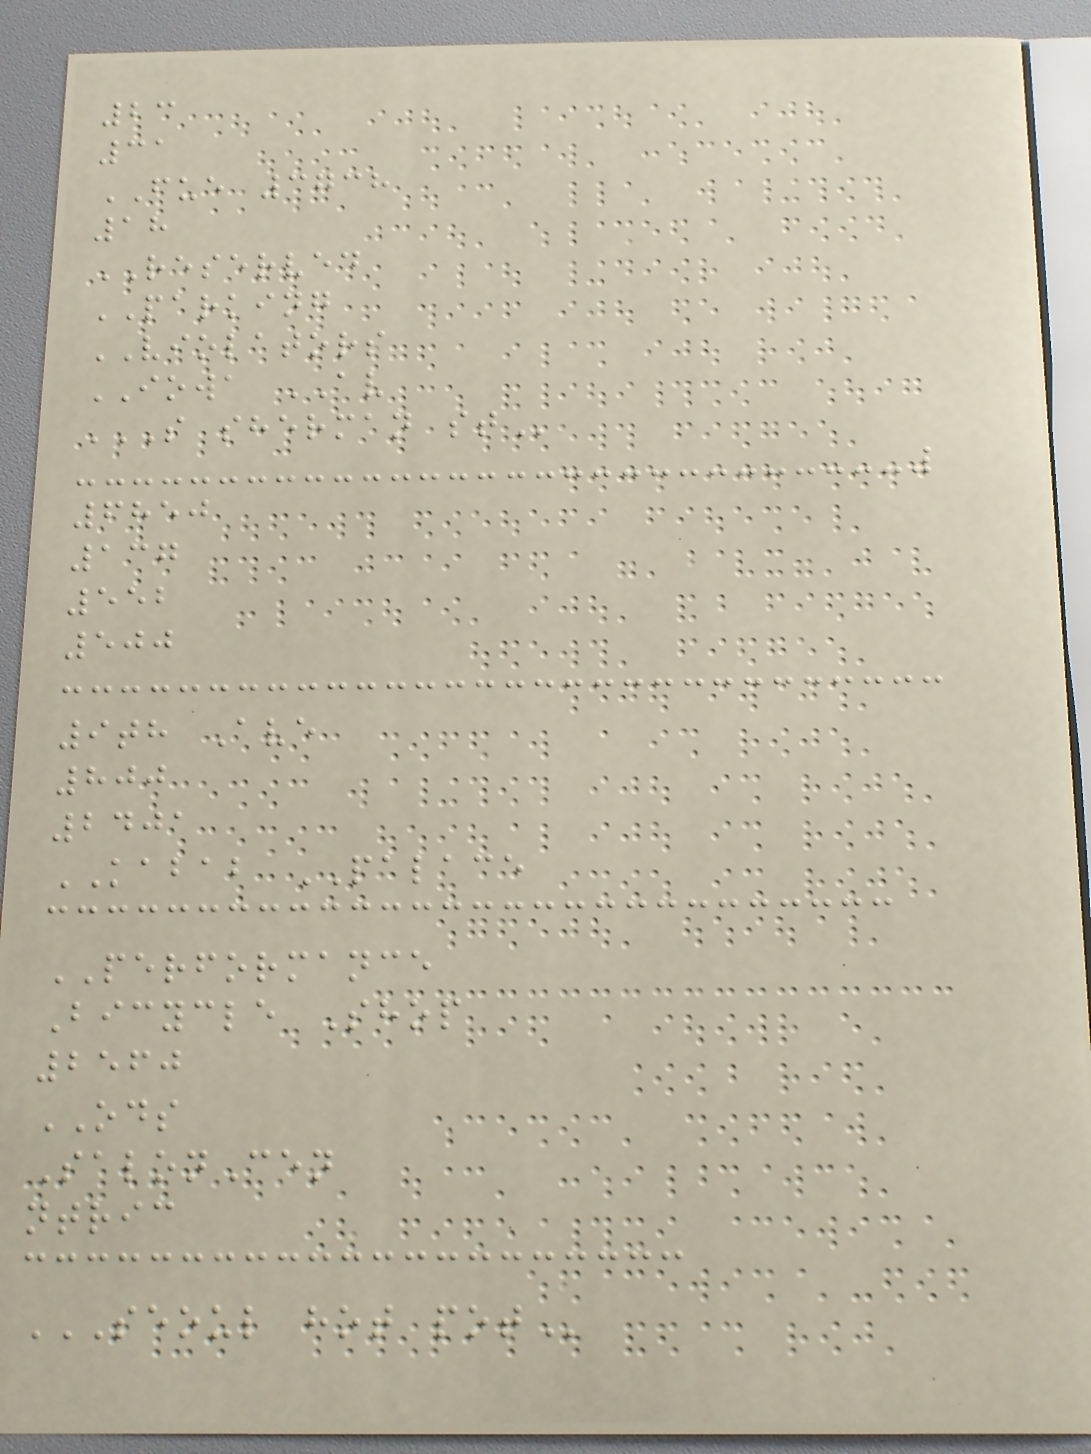23
31
FUE 3738
18
RESERVED
PARKING
VIOLATORS
IOWA AV
S SHERMAN ST
6850
137
552
500
9th Ave
800
2401
KABAB PALACE
PERFORMANCE
Bicycle Shop
2560
ODS
SalonCen
ntric
SEOUL HOT POT
